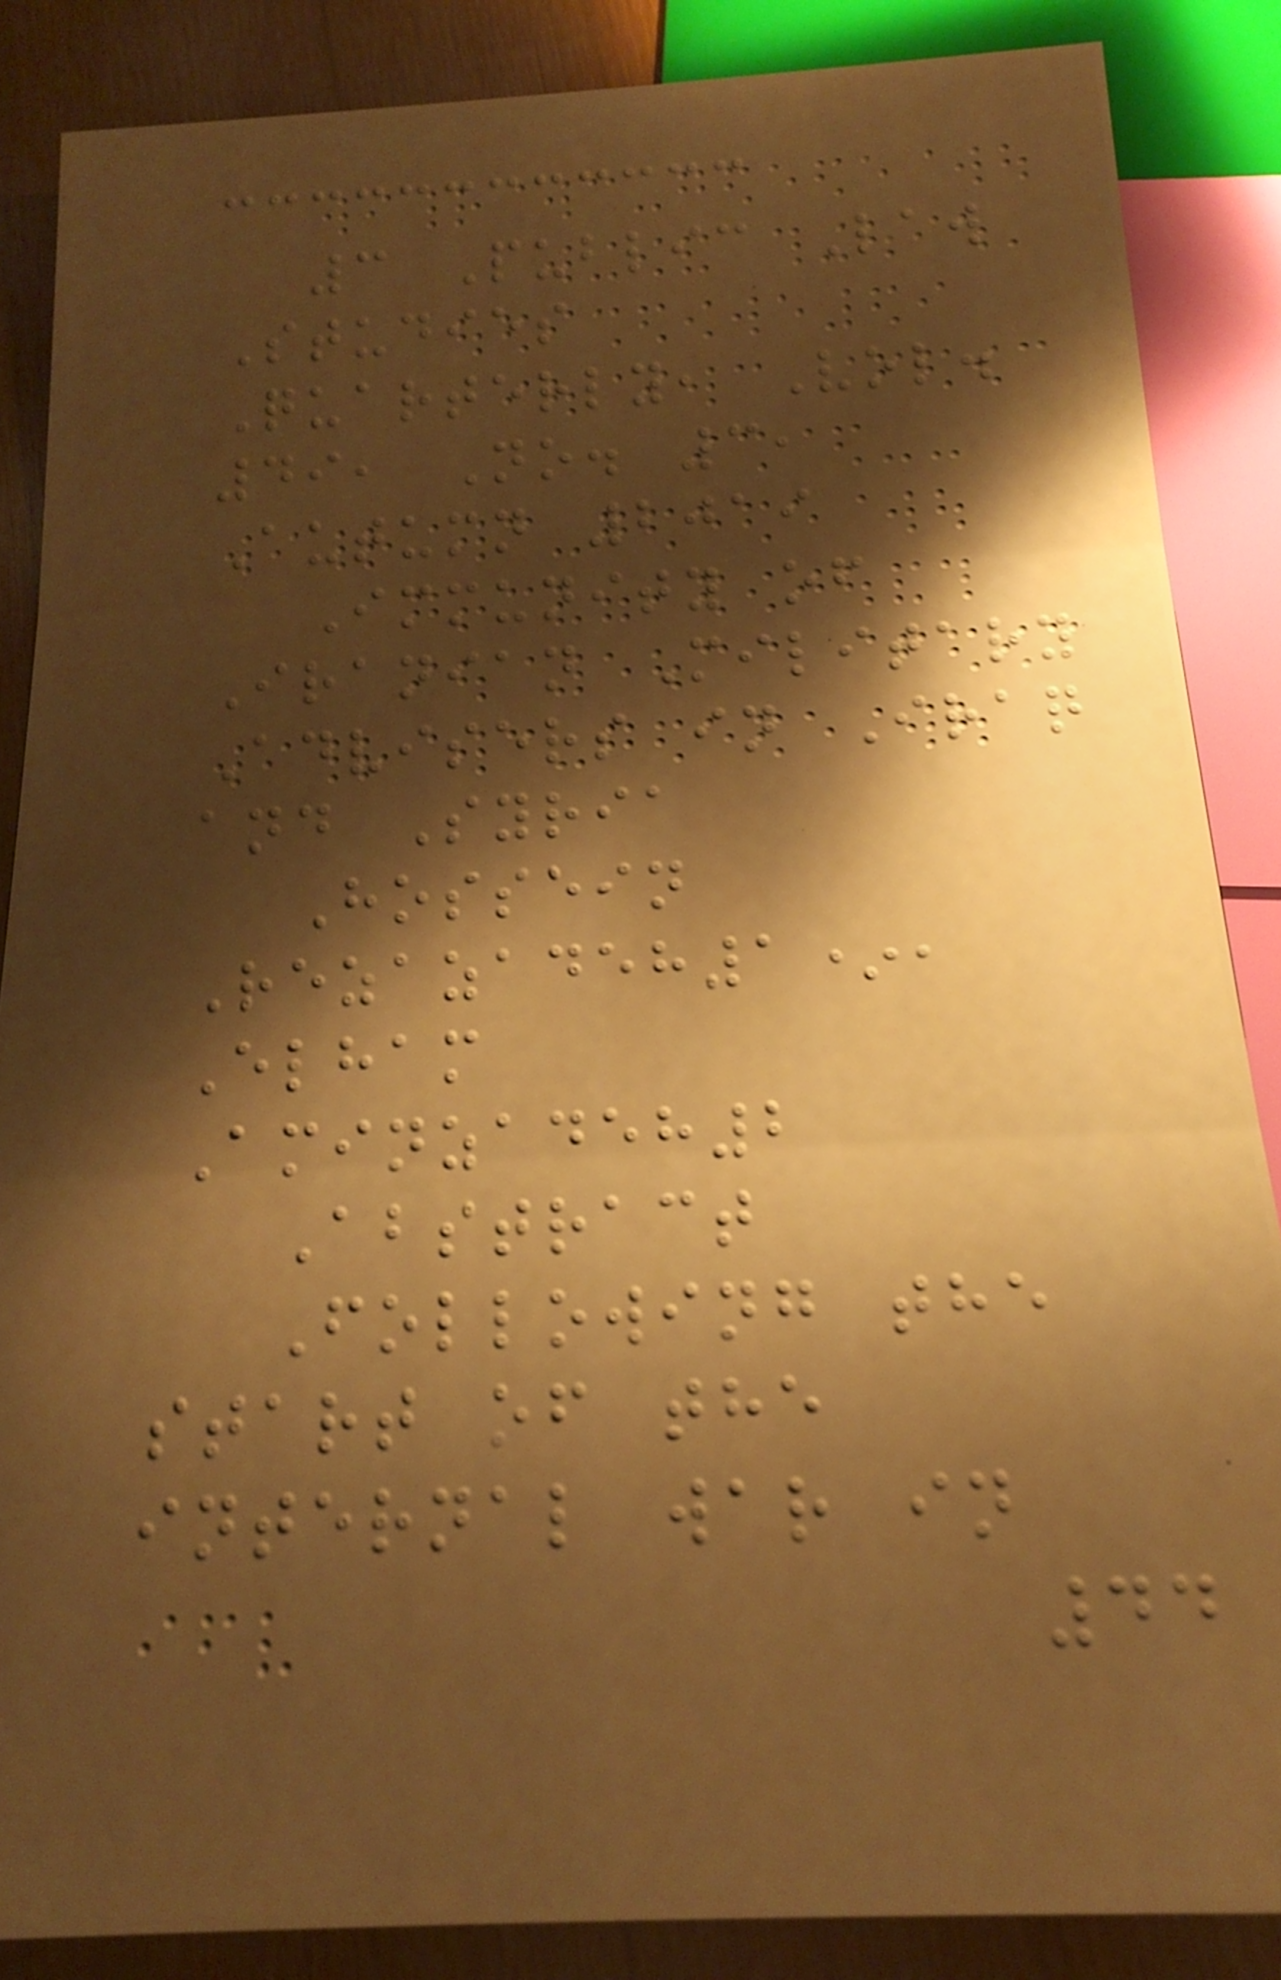3 Public Law
Studies
Quarterly, Vol.
49, No. 3,
Autumn 2019
Immunity of
Iranian Military
Advisers in Iraq
and Syria
Hossein
Rezazadeh1*,
Elham
Aminzadeh2
Abstract
Following the
start of the
internal war in
44
